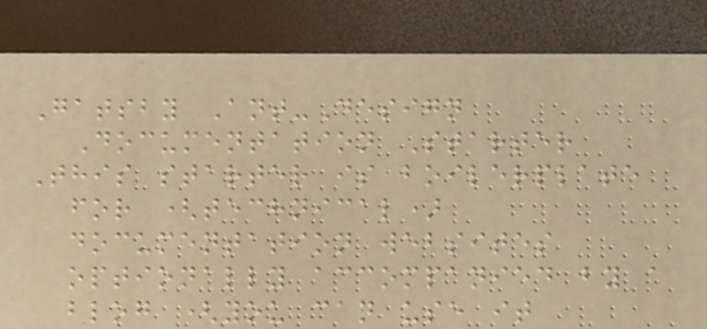Gatsby Ant-Design
Documentation Starter
This starter is boilerplate
for (technical)
documentation websites
optionally accompanied by a
blog (you can use it
